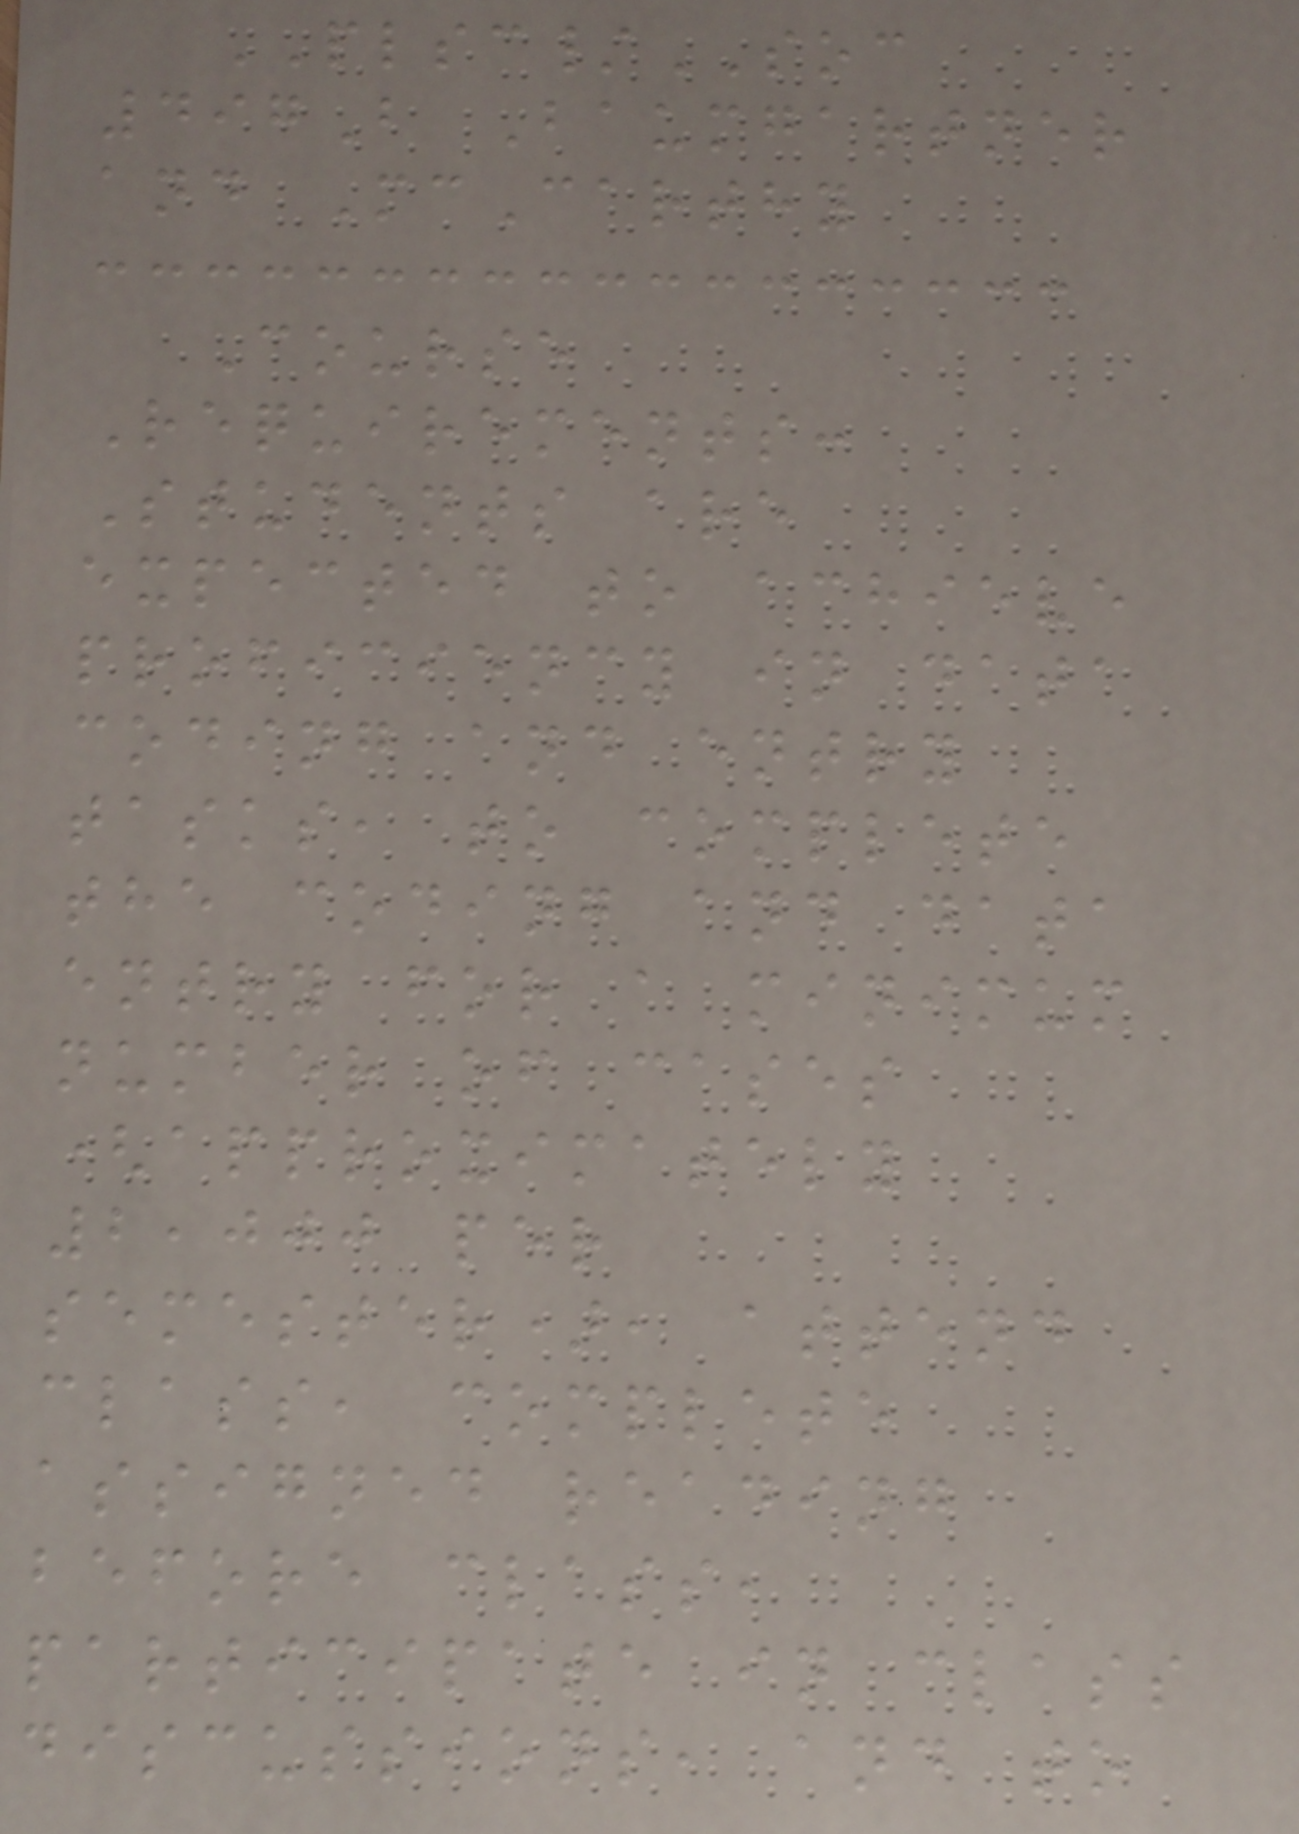PLSC/SOC
497B Baumgartner
and McCarthy
Course
Requirements:
Students are
expected to achieve
proficiency in data
coding and entry
tasks, to complete
the coding and data
entry for a minimum
number of cases
(approximately
2,000 per
semester), attend
class, complete
assigned reading
before class,
participate in class
discussions, and to
